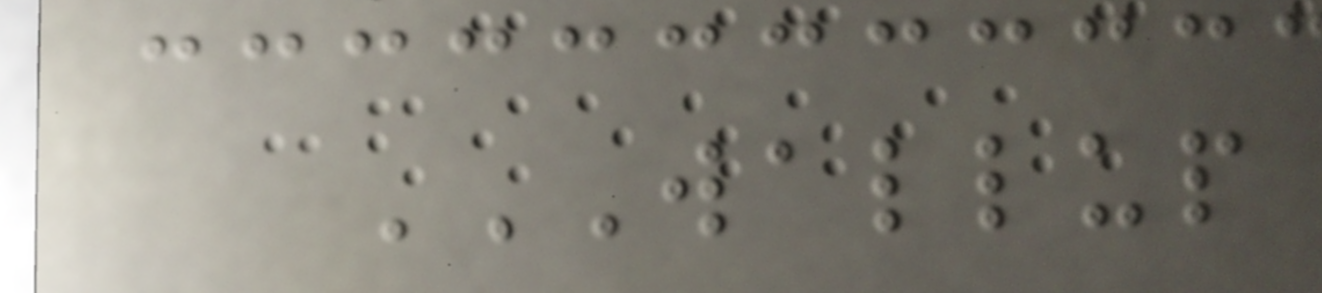WALLUP
